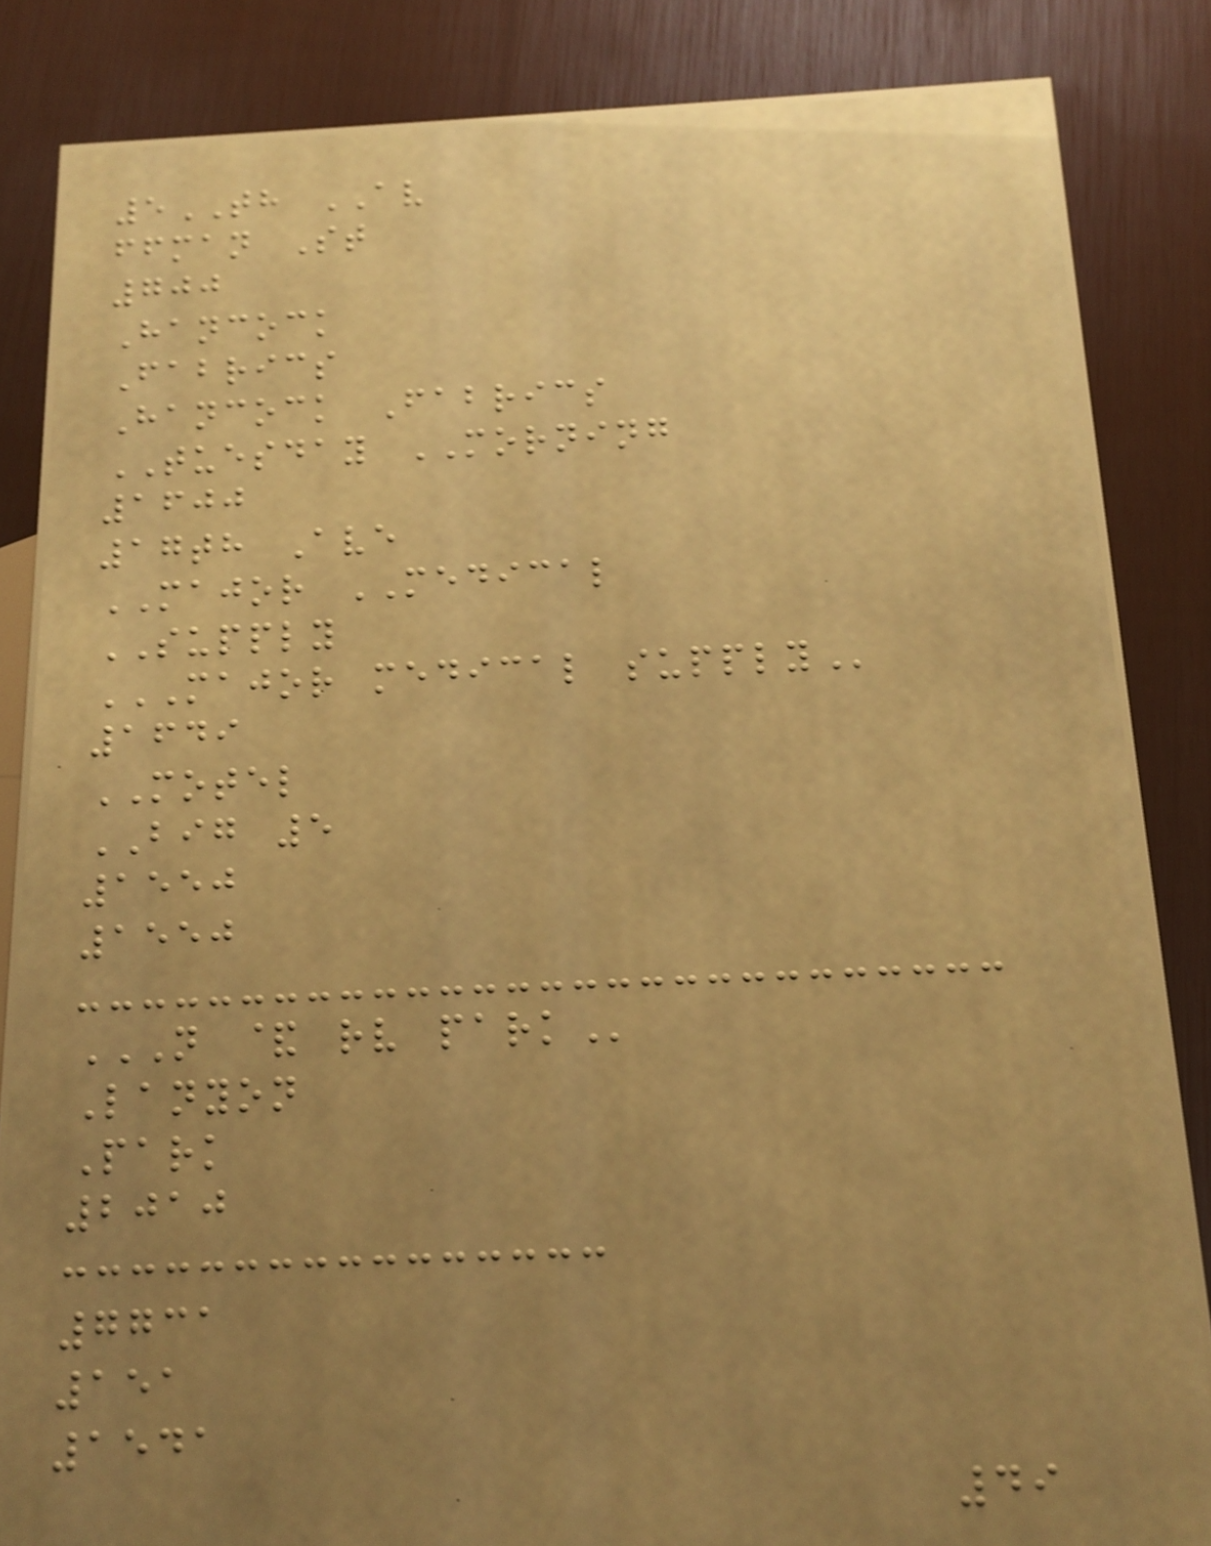5TH AV
ffman St
700
Hancock
Fabrics
Hancock Fabrics
TUESDAY MORNING
1600
17th Ave
MAJOR MEDICAL
SUPPLY
MAJOR MEDICAL SUPPLY
1649
MOTEL
BIG 5
1550
1550
N & RV PARK
Lanyon
Park
2010
7731
151
1541
49
